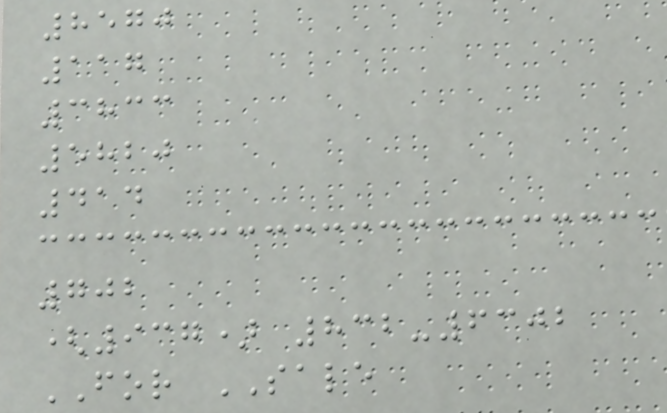8570
117
3833
5820
414
702
(937) 832-6302
FOR SALE
